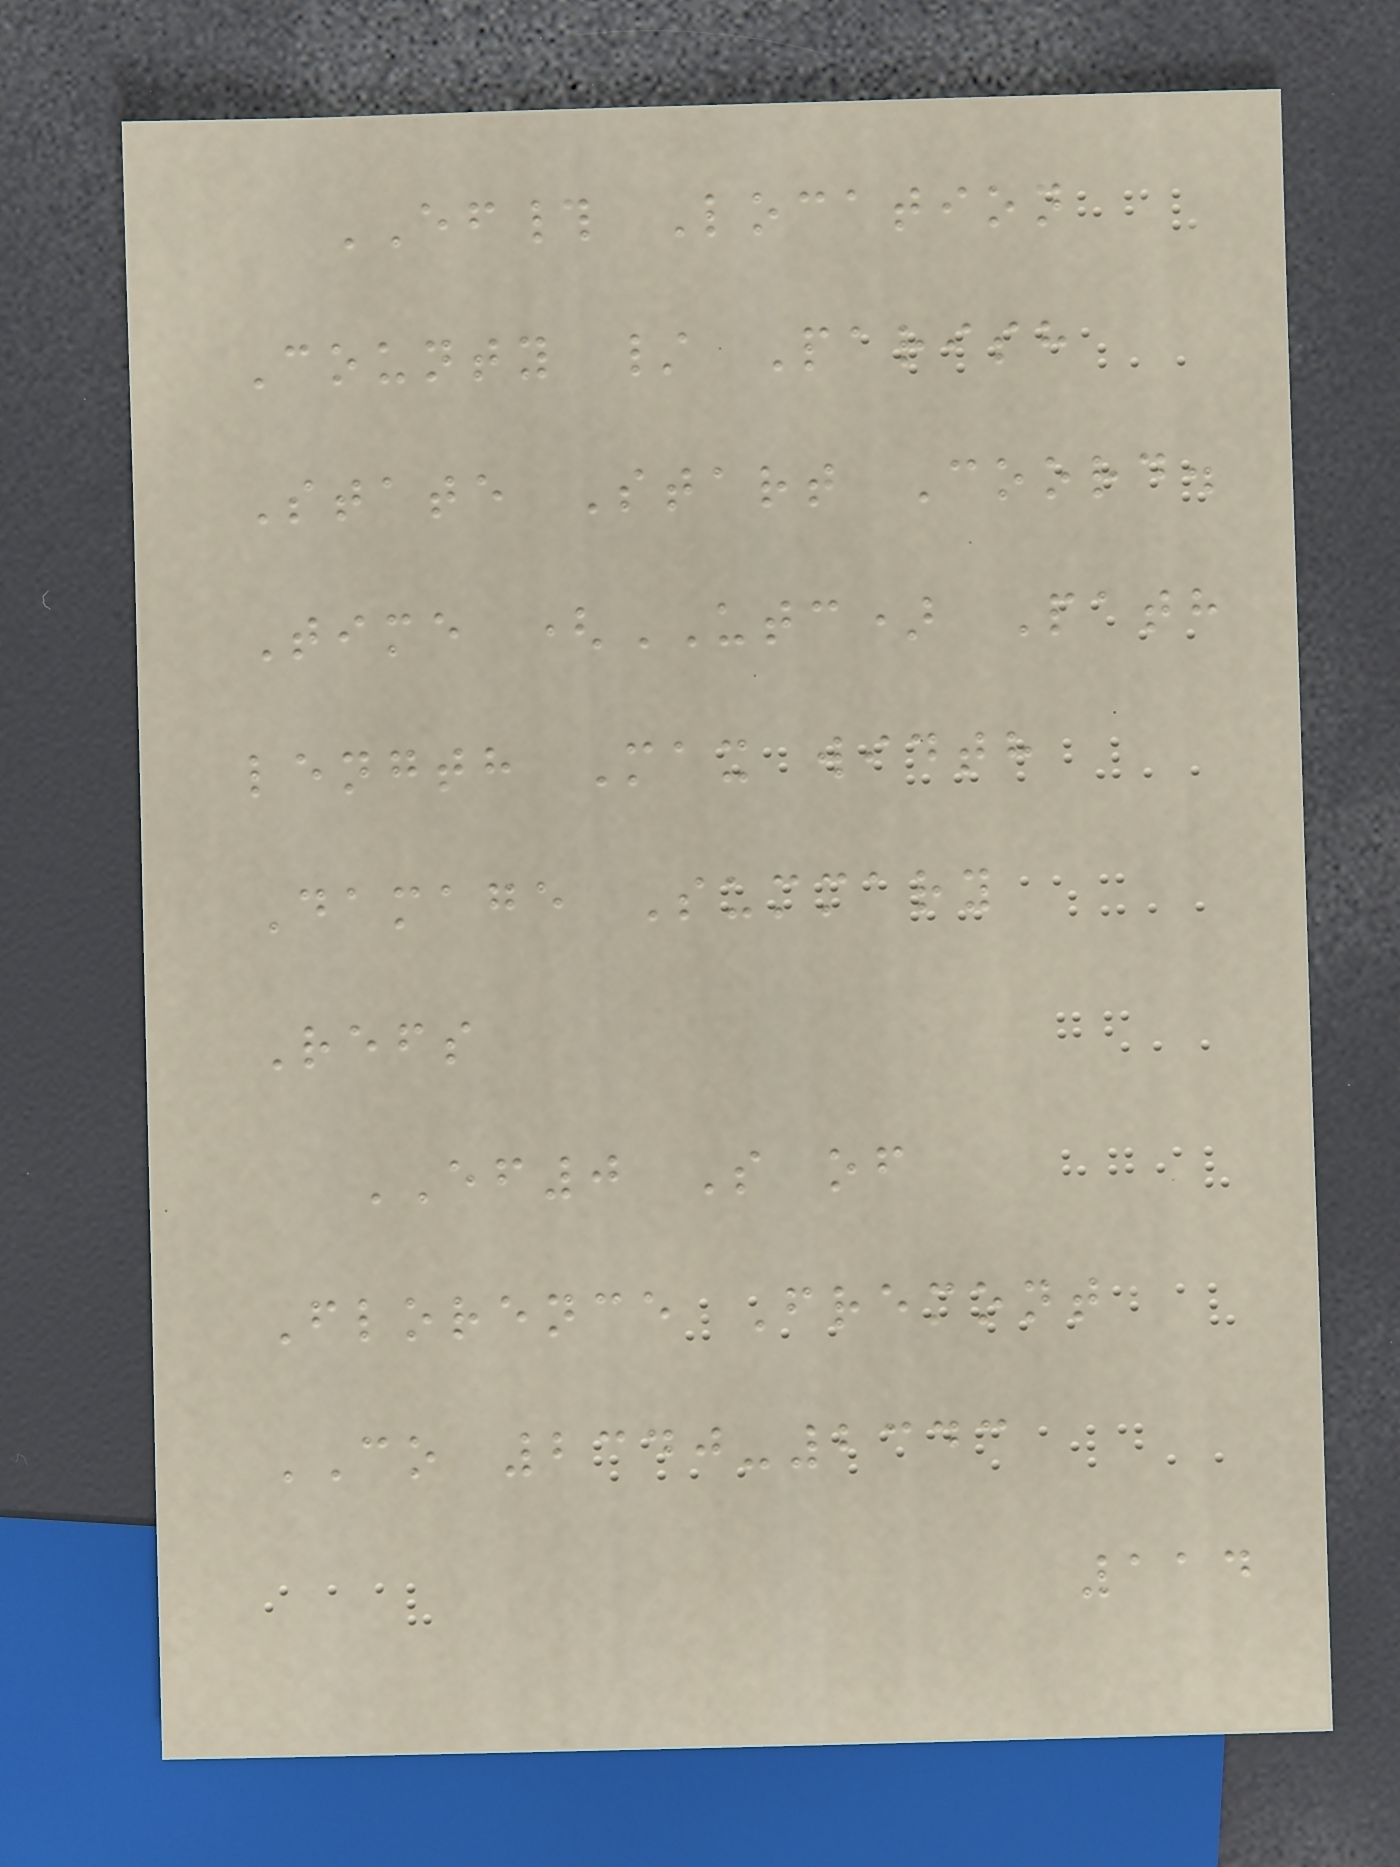EF# Location
County / Parish
State Start Coord.
Time (UTC) Path
length Max width
Damage Summary
Refs
EF0 S of
Florence Fremont
CO 2340-2343
114
